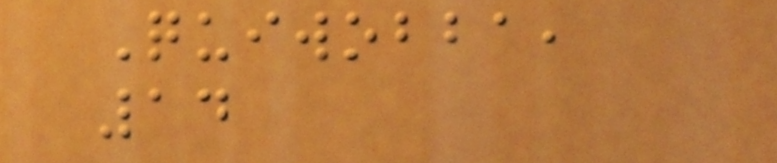Quiwobba,
14
